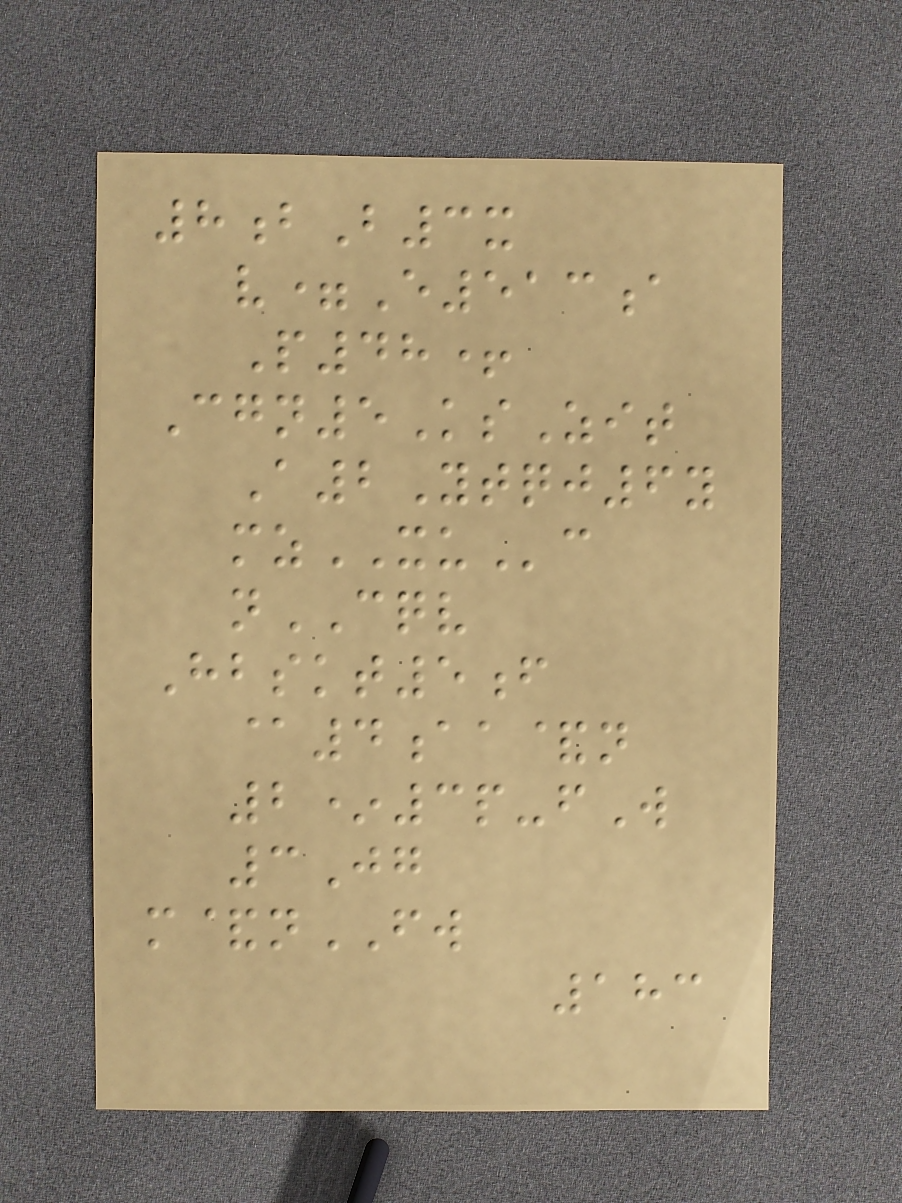8bB3x
v=E513a
P48+
Cgn5KsZit
A2Ytqj6y
mzXUc
nCQV
Hbskt5f
@4aa&n
2*3p-fW
3Jg
m&nFW
183
